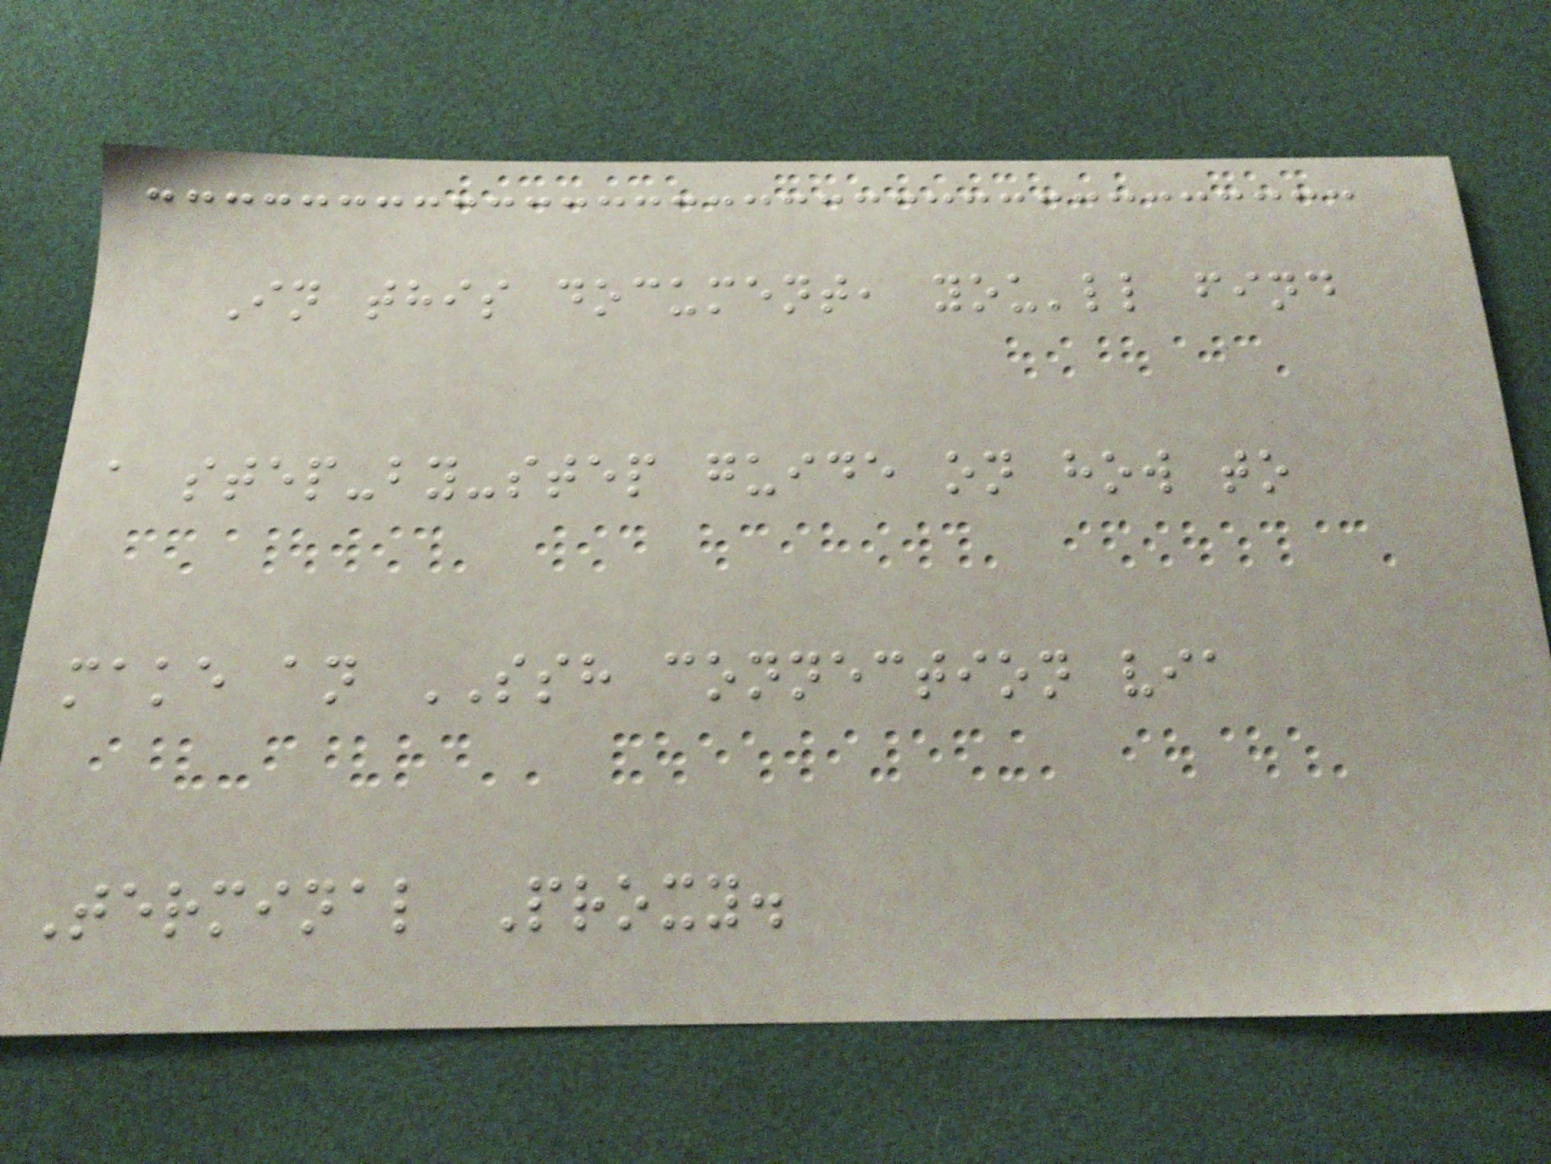In this document, you'll find
a step-by-step guide on how to
make an SSH connection via
Terminal Proxy.
